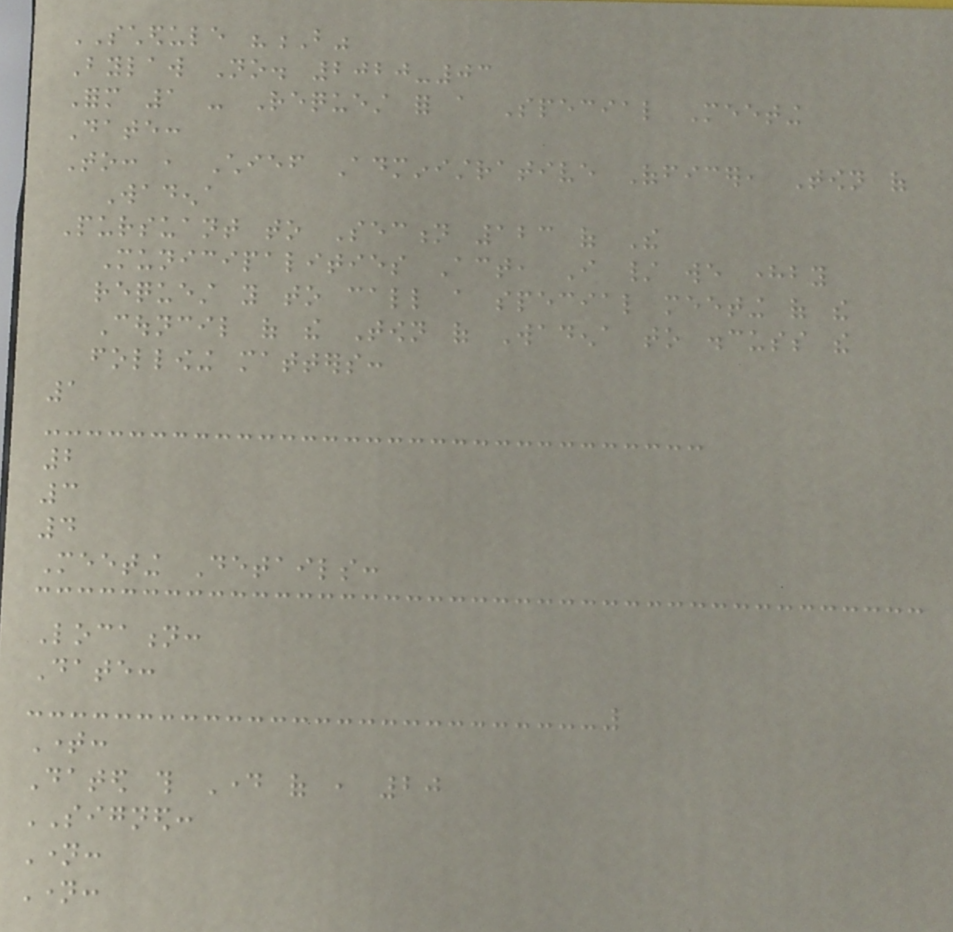SCHEDULE "B"
Bylaw No. 2020-03
Form 1 - Request for a Special Meeting
Date:
To: , Chief Administrative Officer, Town of
Wadena
Pursuant to Section 123 of The
Municipalities Act, I / we hereby
request you to call a special meeting of the
Council of the Town of Wadena to discuss the
following matters:
1
2
3
4
Meeting Details:
Location:
Date:
Time:
Dated this Day of , 20
SIGNED:
Name:
Name:
